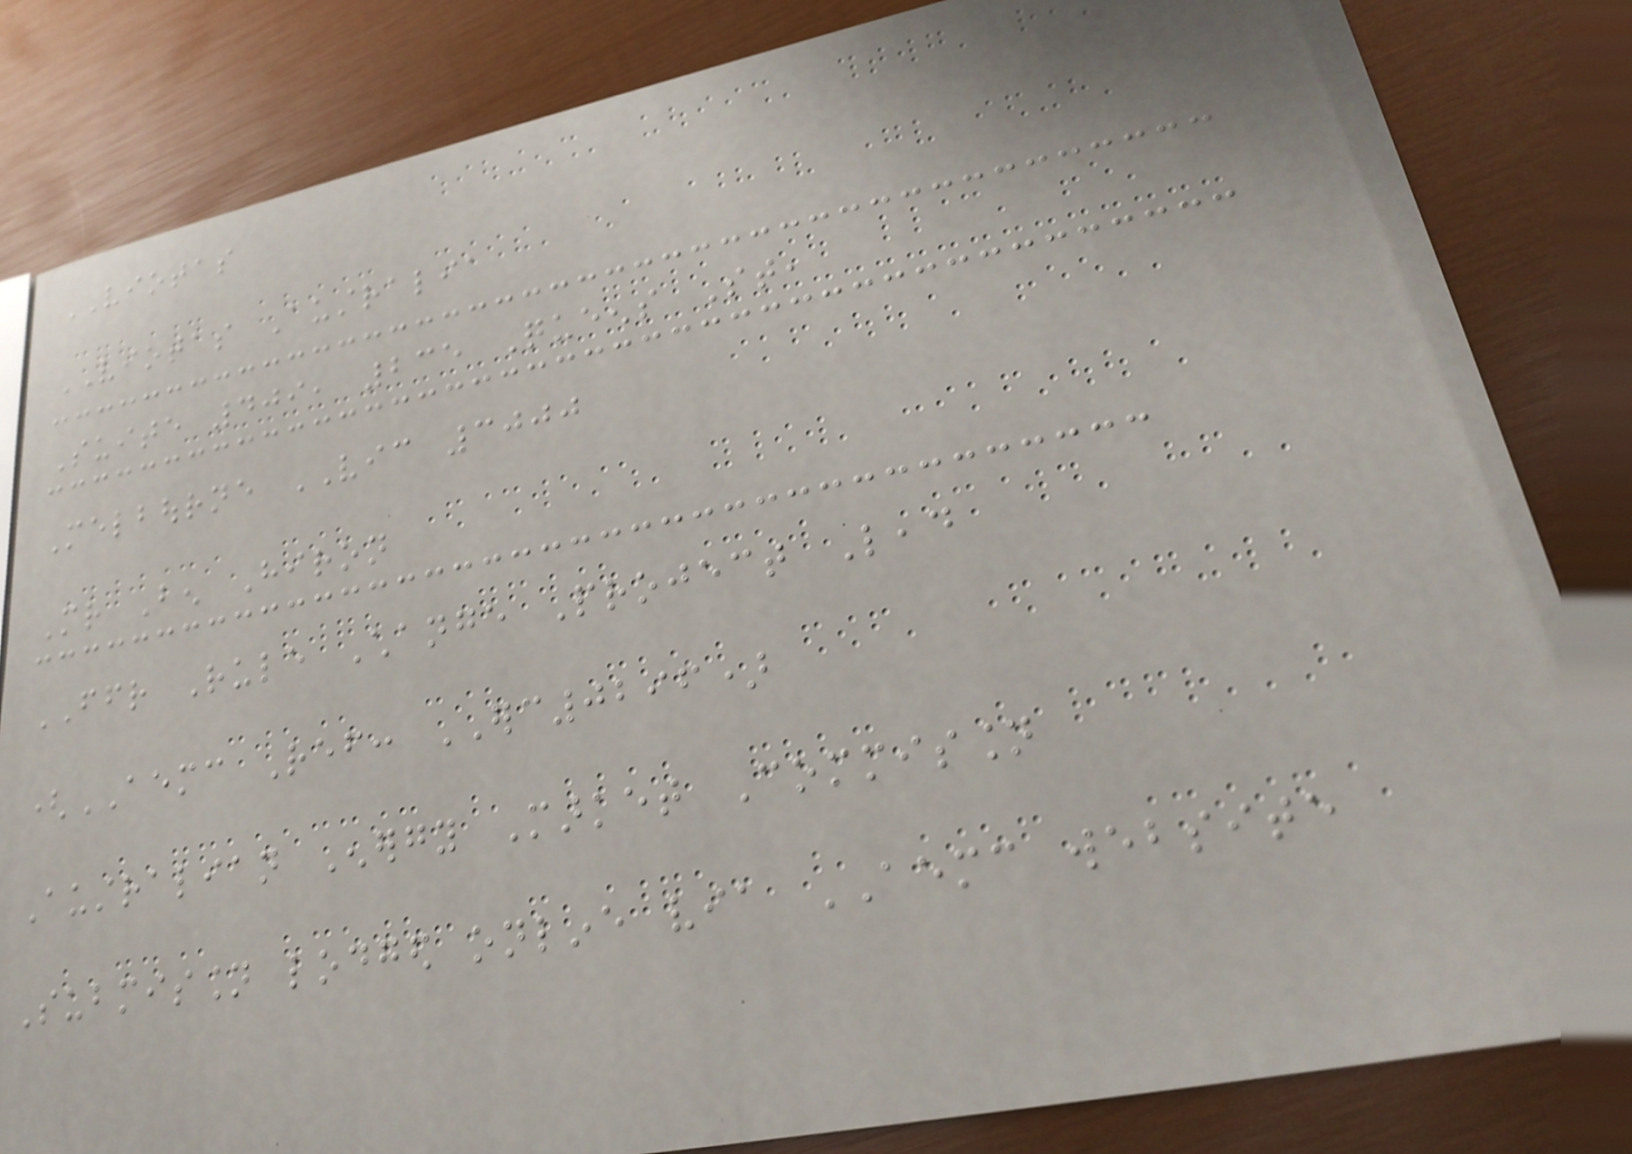VIOTAS
VIOTAS Australia
Suite 409, 235 Queens St,
Melbourne VIC 3000
Mr Ben Hiron
FFR Rule Change Project Lead
(AEMC Ref: ERC0296)
Australian Energy Market Commission
Submission lodged online via AEMC website
